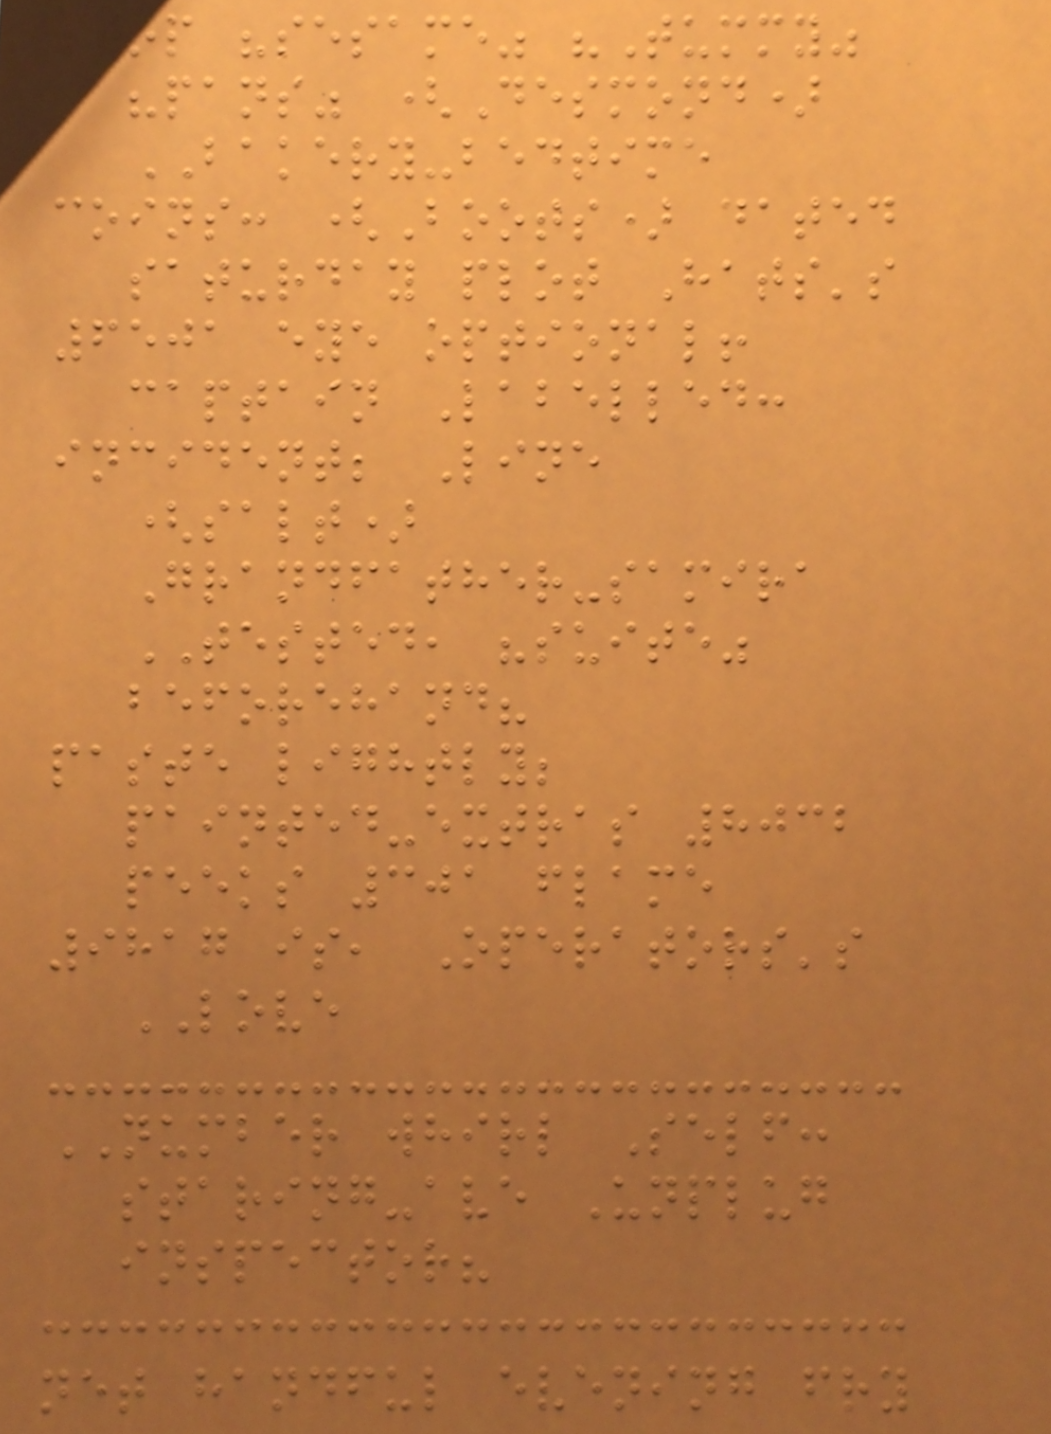stop "sesame" "Tummy"
"pans" (Desmond)
BAKERY-bedtime
coins: (Boots) dated
saturday plot Hats's
6501 eye optional!
captain Labelled:
incident; Line
(salt)
Grandfather-samira
TESTED, "suite"
beforehand?
paste lightly;
painted-extras 8032
peeks 301 flame
9817 is, Operators's
LOVE
NUMBER whirl Self:
staring-ave Unplug
inspector?
net handful evening fry
